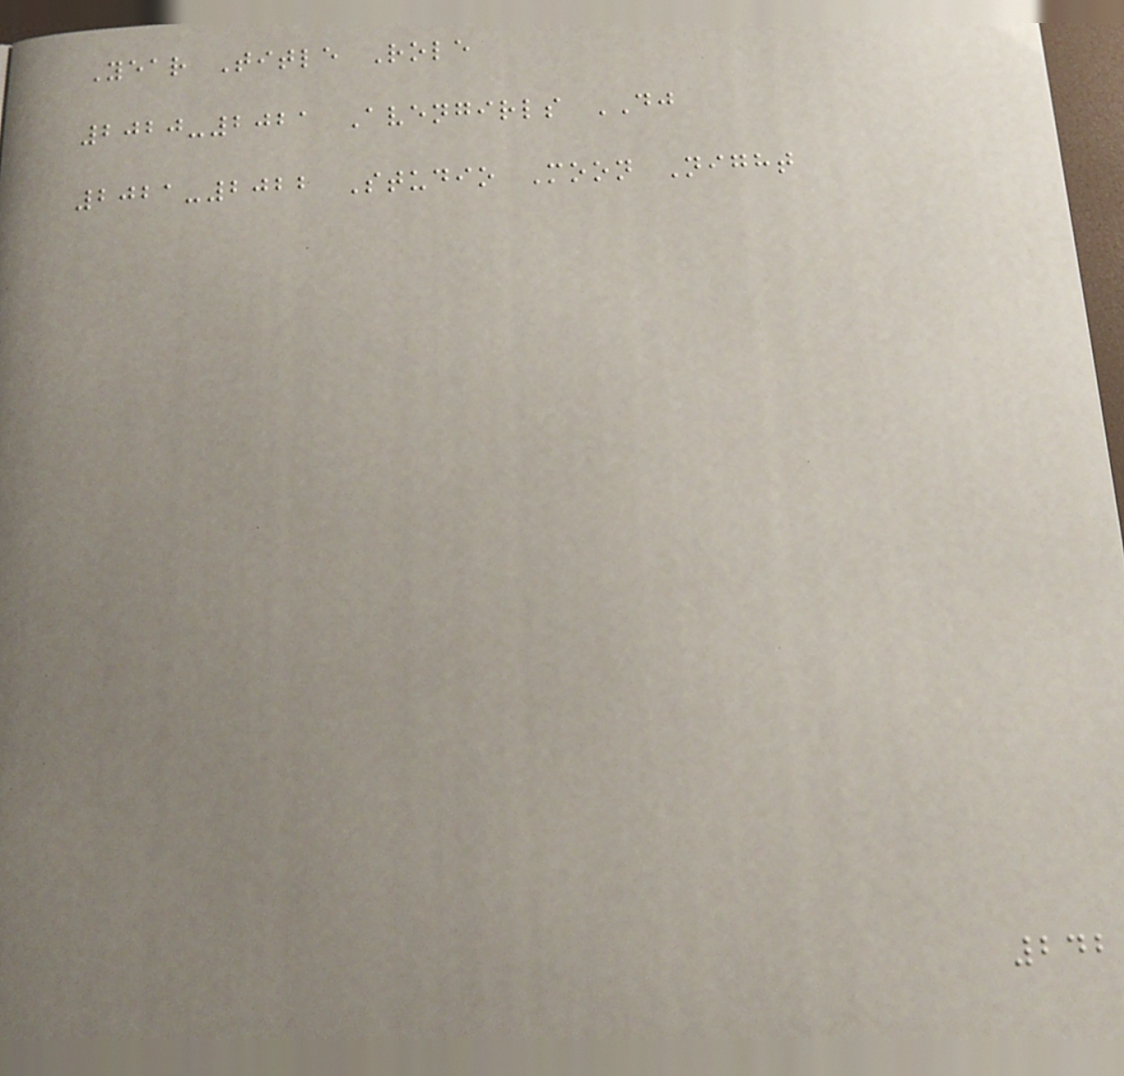Year Title Role
2020-2021 Avengirls DJ
2021-2022 Studio Moon Night
242
